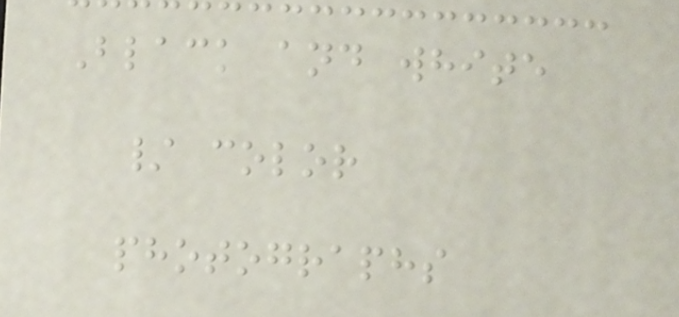Black and white
/ color
photographs
